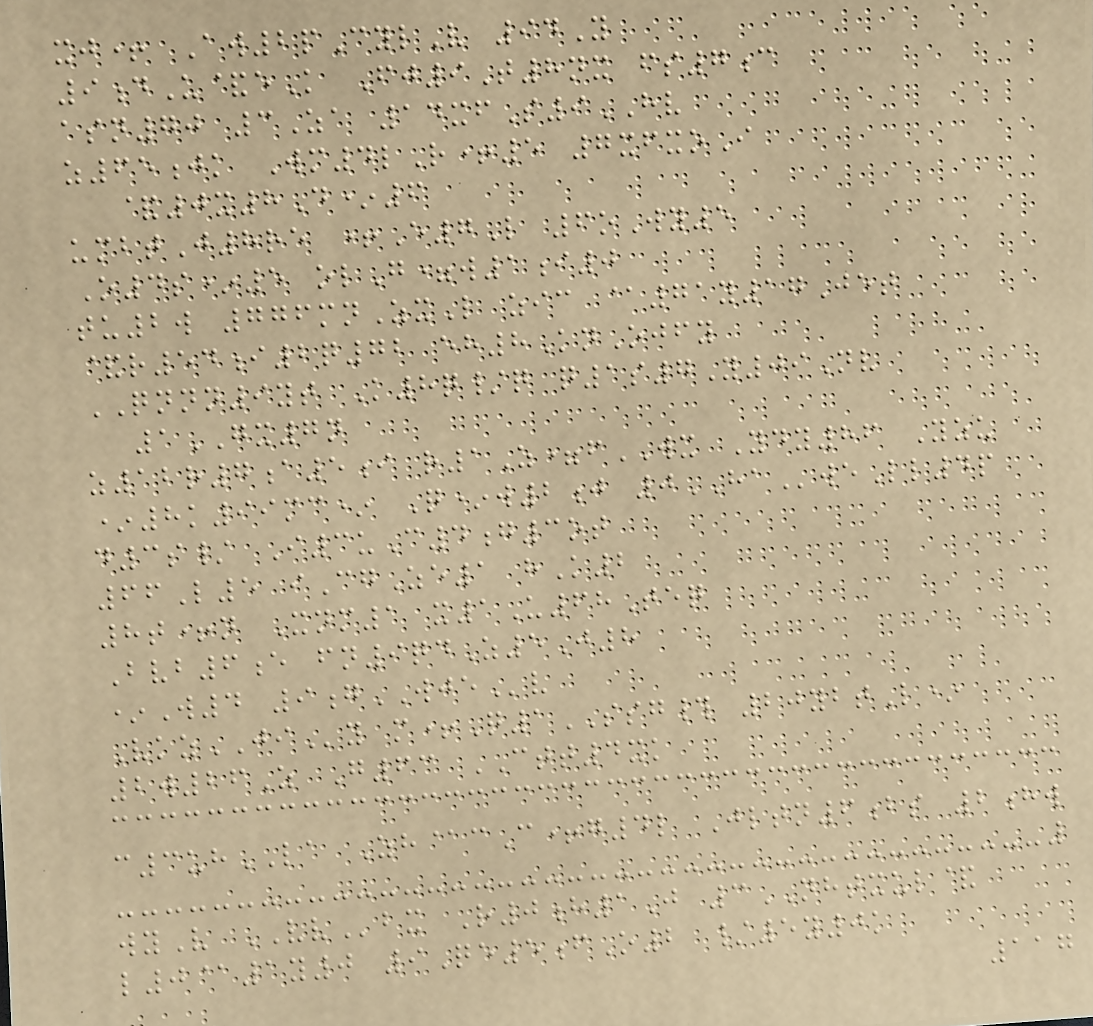xj+ Aw2pCylV 94Y
9dU&eK Fj9T8nx fs7c
asn70 3Za 14xfS9HV
z65jk Wm4lR+5 7xfxoI
&0x8D*6
umbtJ8re +E7L 6oWy5
O4s*5 olG=w1i0
tu2w 776mnZxL zic @71y17Jet
&r54i2q72 eh8KnOjfy
QNNN9yt K8q/q q1s7Y09Nv
1GX7n
z12r7a5i r1Z=fWX Ydy86 Yzu
*8k99mc* Q*w2j 0HAweLl4p
d3s/ I3uC4g3ot
66L5 iCgZe1 hK2
8t+n Xnm1 x1U68Teq
Bvb6e fn9qdZ5J8
*W4 9gWJEv
VkzJIy m+Q1SSG# 20ybtL*
2w26Z G63 CTT4xk
c3uhLA Zh@cC+g4l Jltn6bs 2hw
wyV VVbx R0h1J 3NHTXUL&
l0@1y0 9Qe5fO2 /5y0k
117
